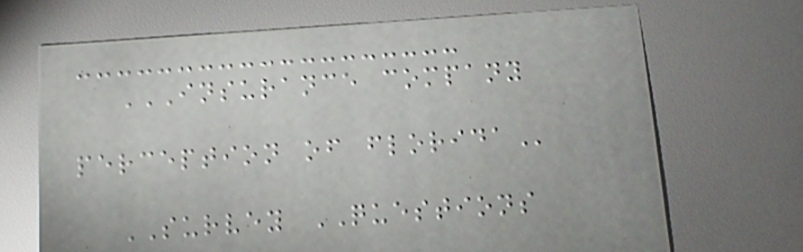INSURANCE COMPANY
PERCEPTION OF FLORIDA
SURVEY QUESTIONS
